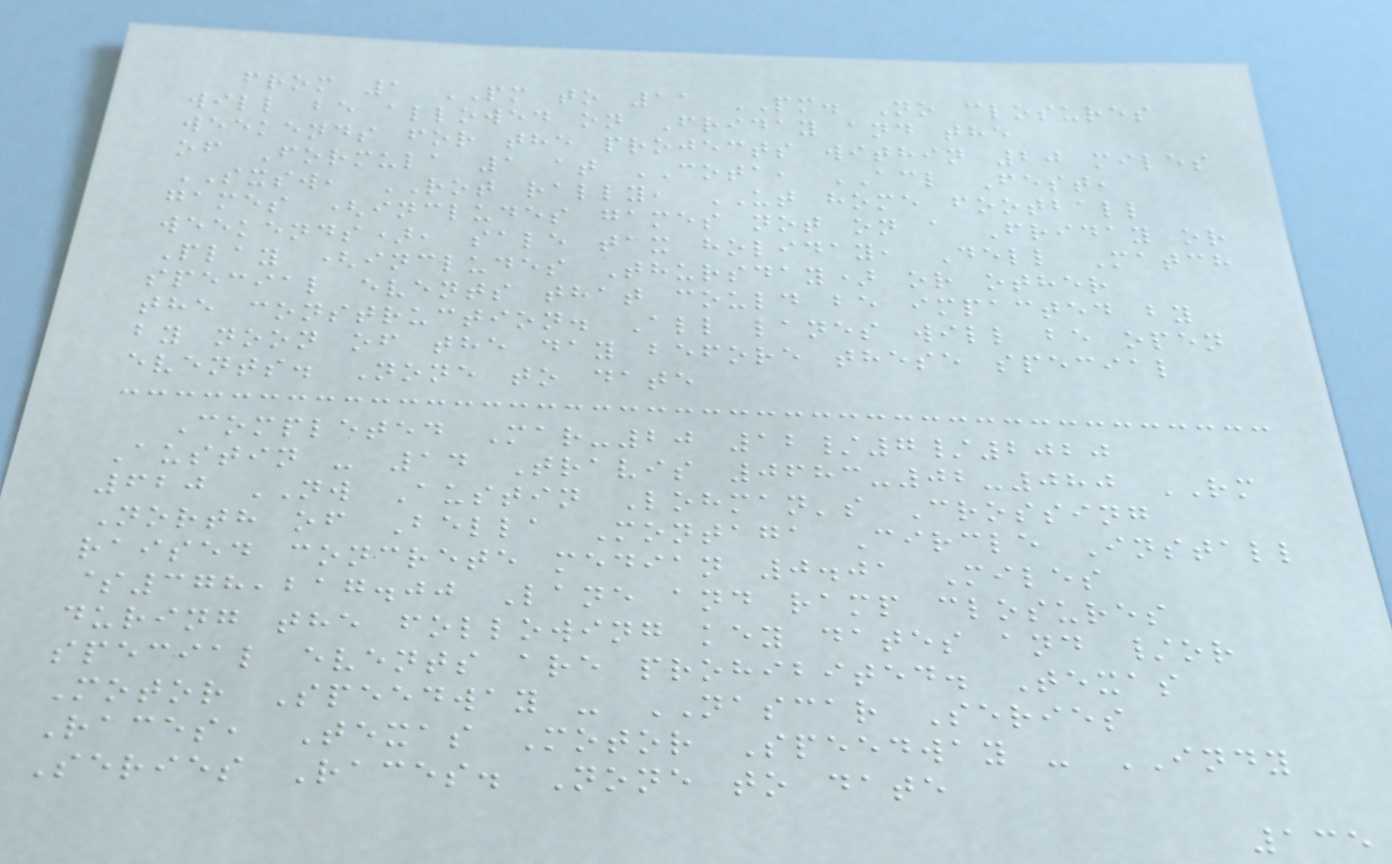from 1 PM to 11 PM. No closures
will be allowed on Friday and the
weekends for the projects within 20 miles
of Formula 1 at COTA, ACL Fest,
SXSW, ROT rally, UT home football
games (includes games not on a Friday or
weekends), sale tax holiday, Dell Match
Play (includes Thursday) or other
special events that could be impacted by
the construction. All lanes will be open
by noon of the day before these special
events. None to date
Completed Mar-20 12/7/2020
Austin - 14 Travis 0683-02-080 RM
620 NW Austin Lohman's Crossing
North of Bella Montaga Circle Install
raised concrete median 0.01 Miles
$378,217.00 Lane and ramp closures
during the following key dates and /or
special events are prohibited. Texas
Motor Speedway - NASCAR Series
Races, Texas Motor Speedway - INDY
Series Races. None to date
135
